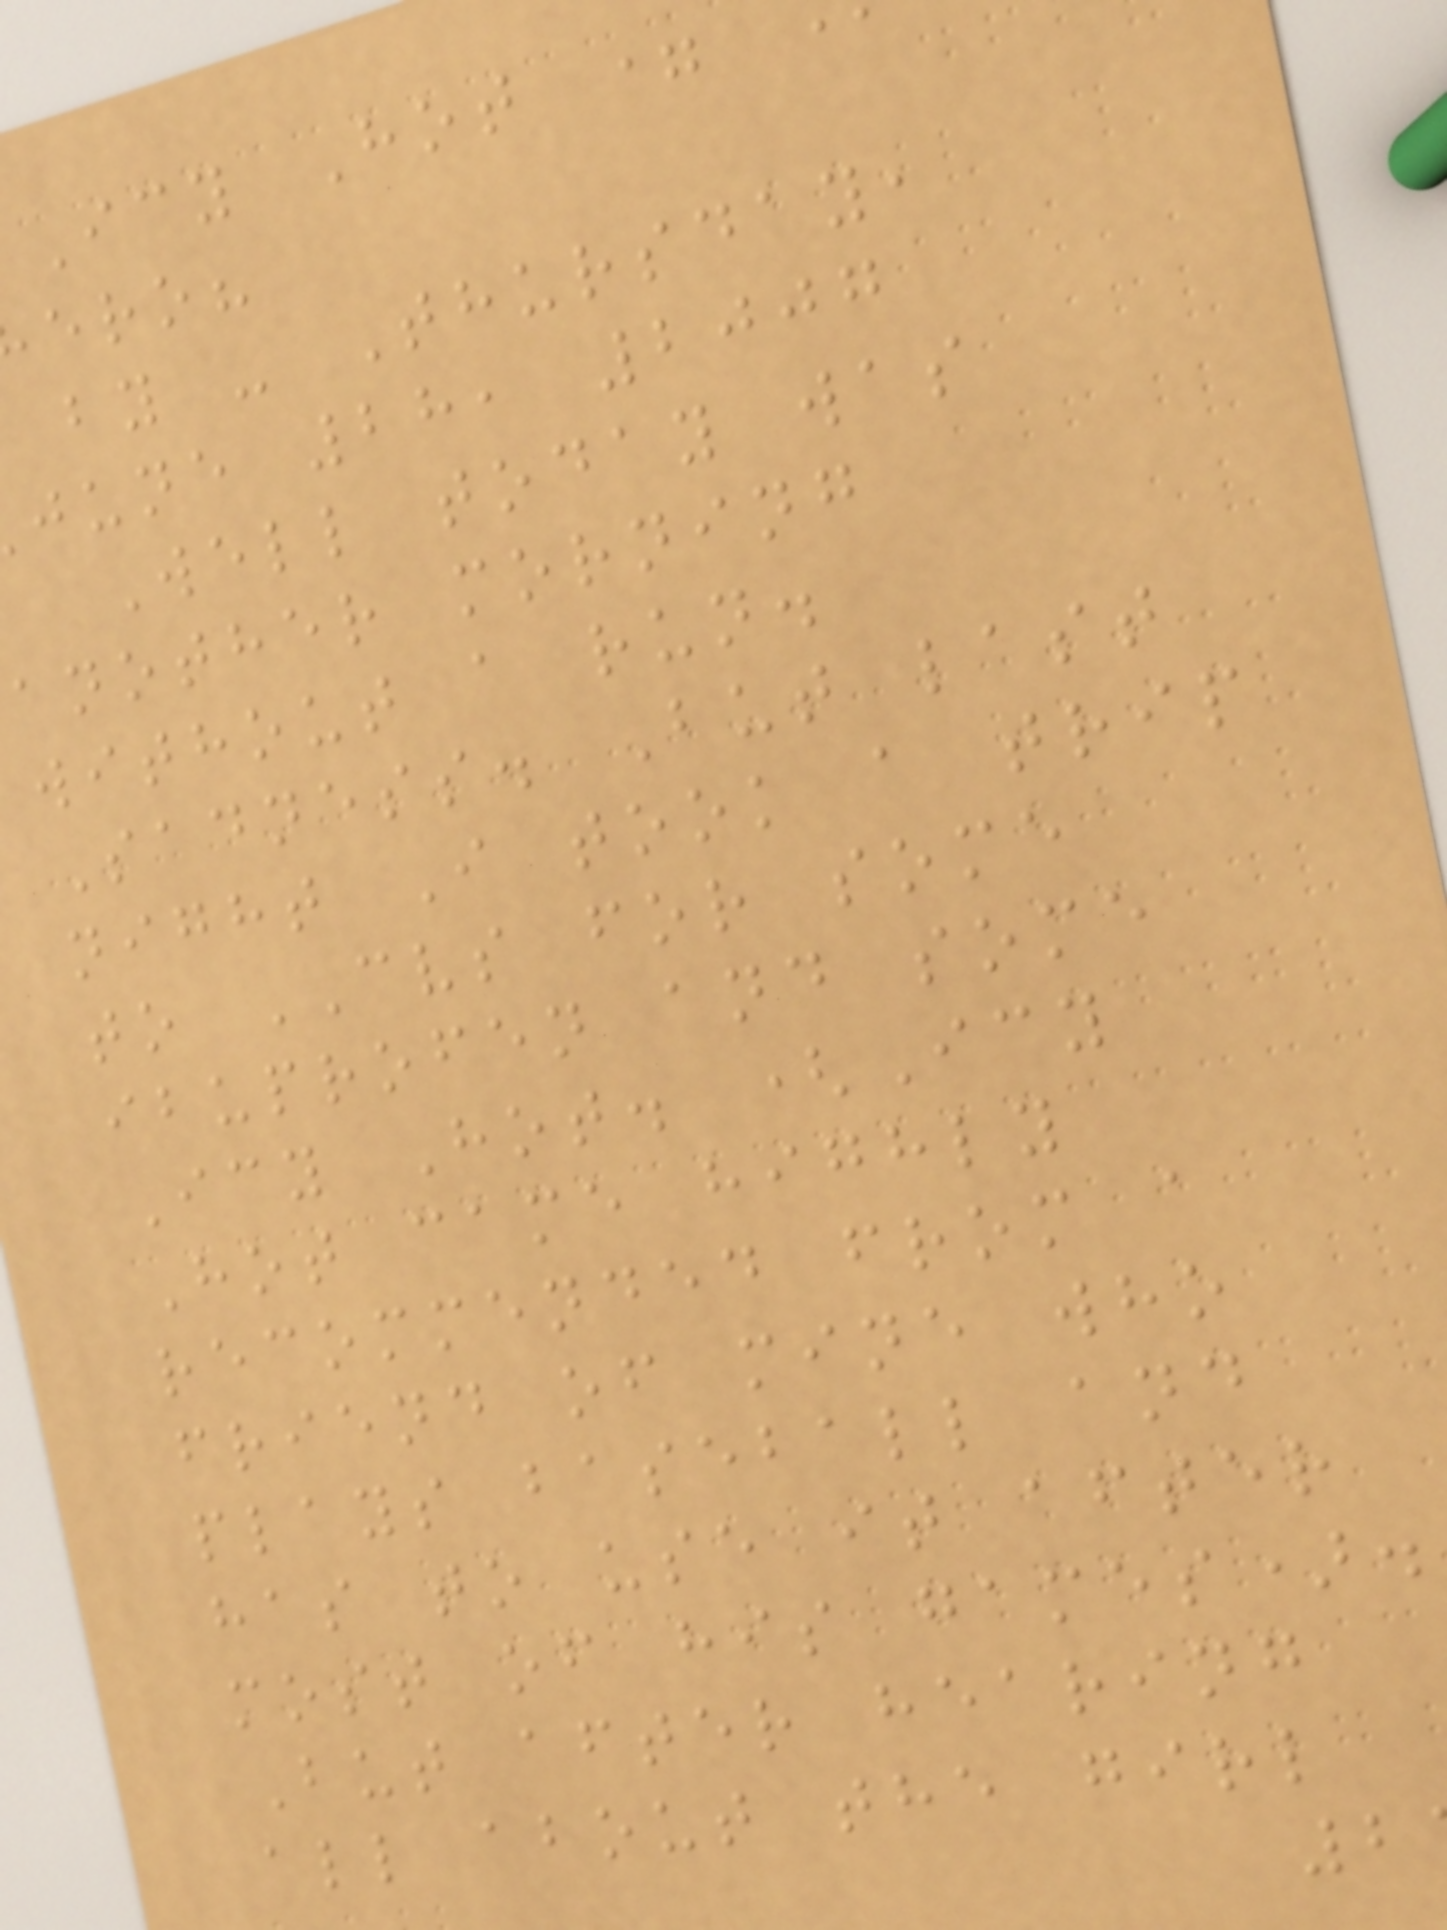Icy Hot =
ero?
by - Thursday,
june 28, 2007
Well today was
another morning
without a run.
Sadness. But last
night I took a trip
to CVS for some
ibuprofen and some
Icy Hot. (Icy
Hot came highly
recommended from a
friend of mine who
plays baseball and
has to use it after
most of his games).
But after hearing
all about the girl
